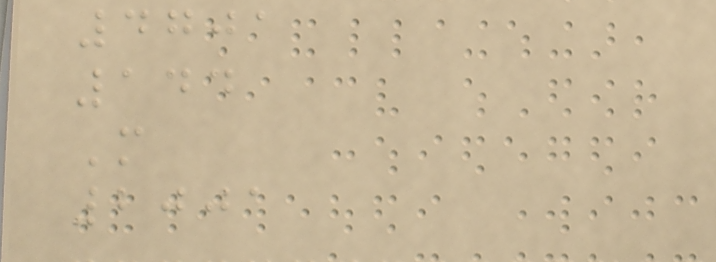4701
144
M
2001
